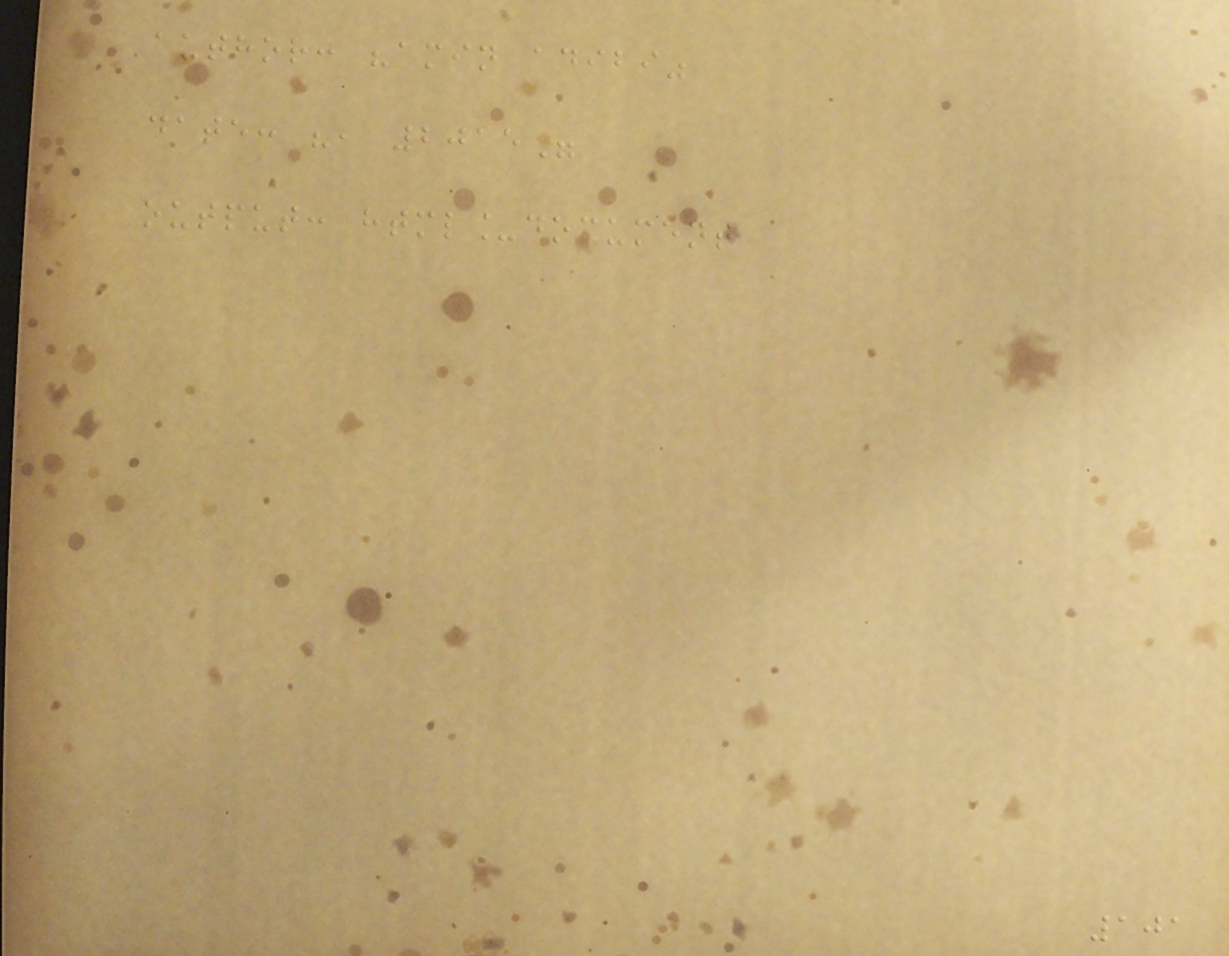author: "amin adibi"
date: ", 2015"
output: html_document
101
